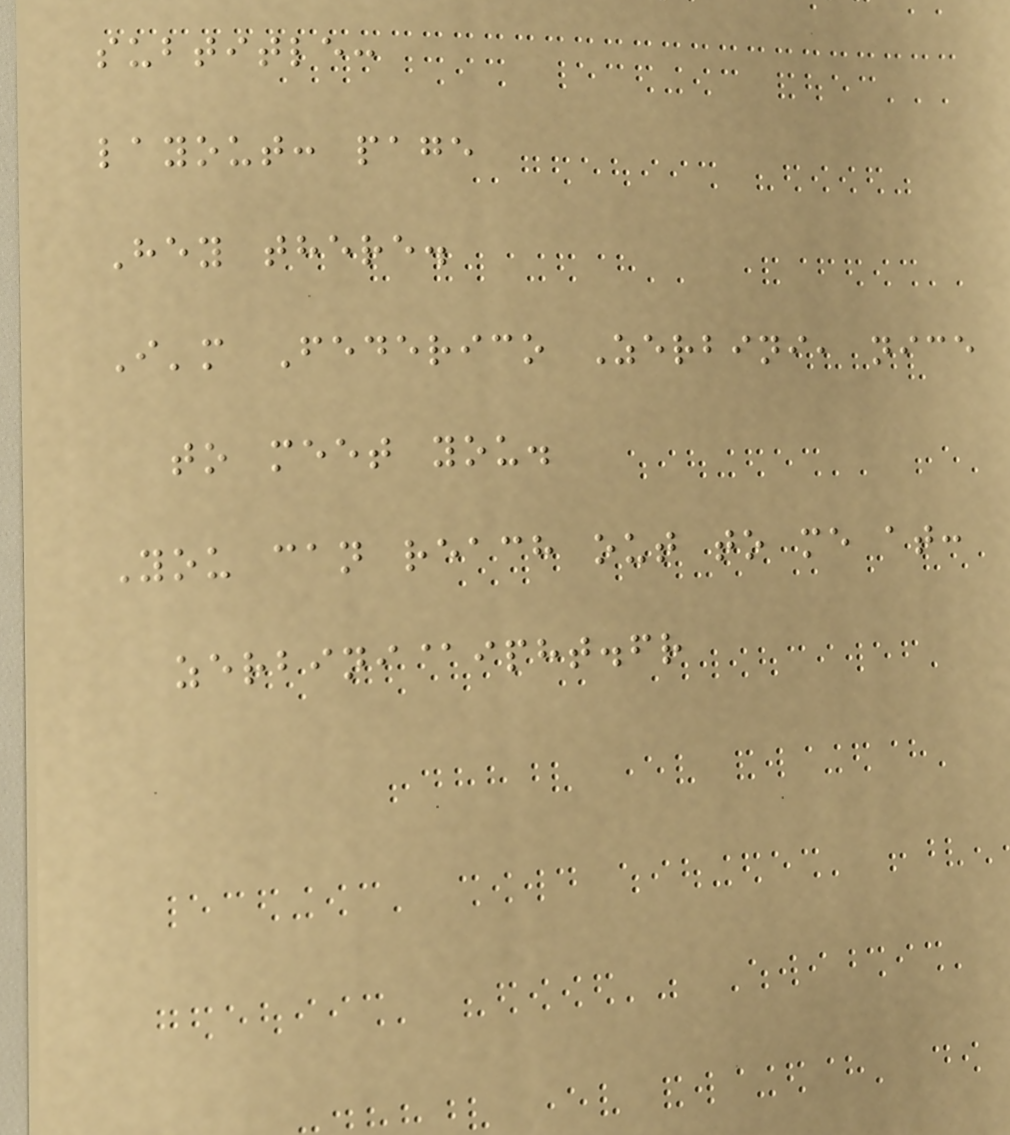subtitle:
layout: page
Hey there.
I'm Federico Zerbini, nice
to meet you.
You can reach out to me at:
zerbini@ipht.fr
